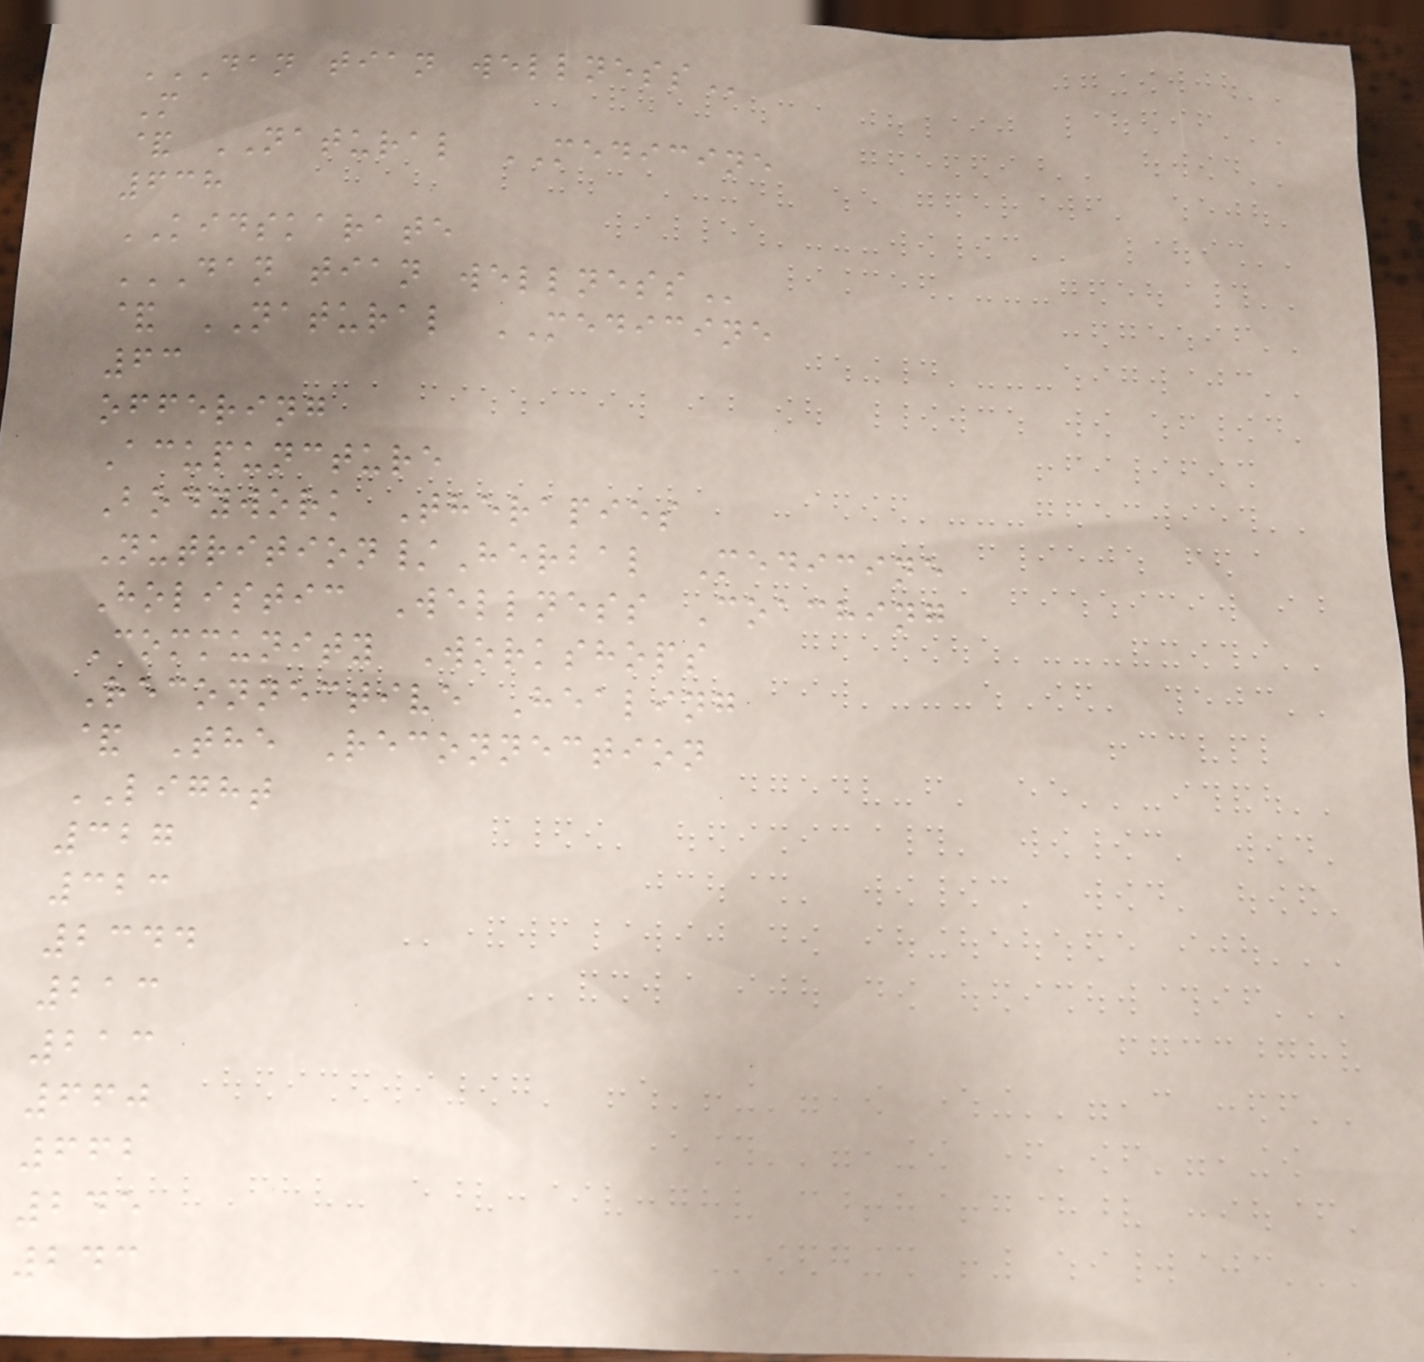DAN TIAN WELLNESS
M
& NATURAL MEDICINE
638
KIDSKARATE
DAN TIAN WELLNESS
& NATURAL MEDICINE
63
offering
Acupuncture
Bodywork Therapies
Nutrition/Herbal Medicine
Holistic Wellness Coaching
Community Workshops
Reconnective Healing
& The Reconnection
LIGHT
327
323
2344
213
213
660
662
245
243
